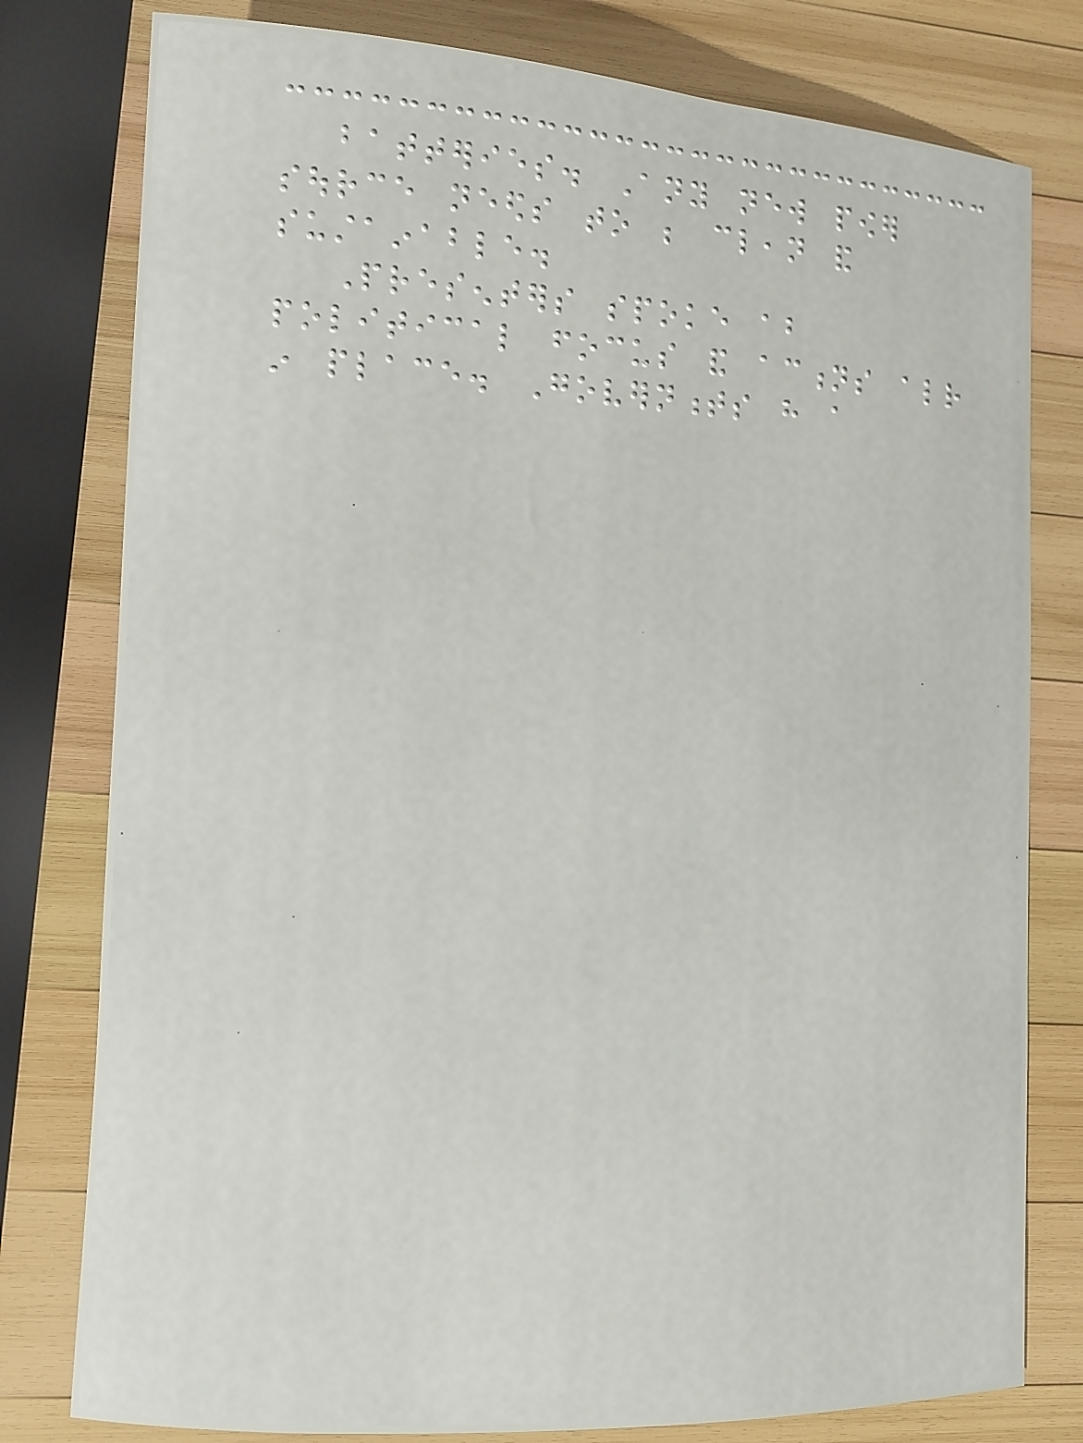batteries. Any new power
source needs to be clean and
sustainable.
Presenters spoke about
political focus and actions already
in place. Governments have a
